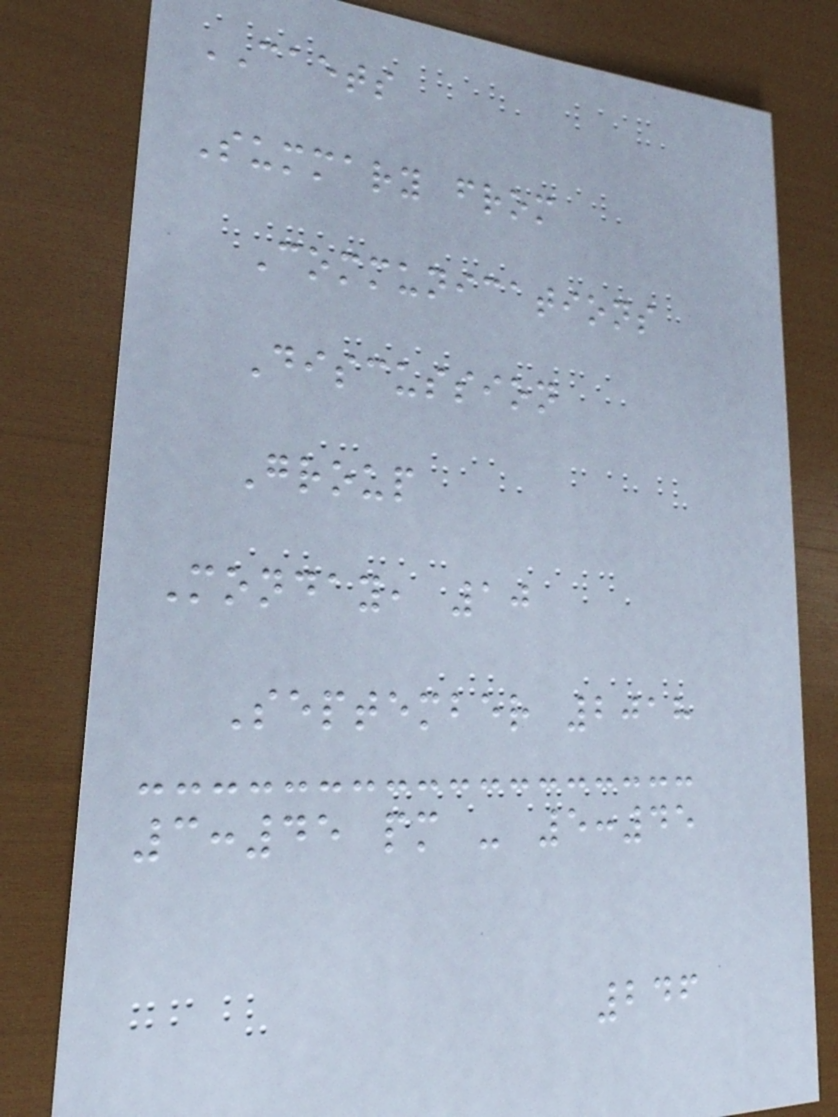CAETS
Summary from
Communications
Discussion
Group
Monday, 10
September 2018
3:45 pm - 5:45
246
